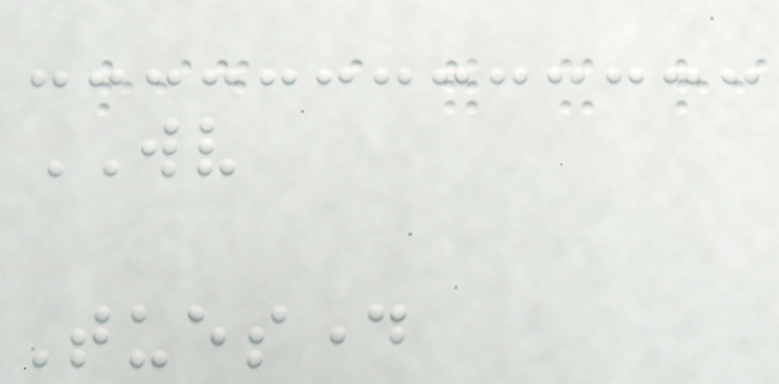WV
Tuesday
